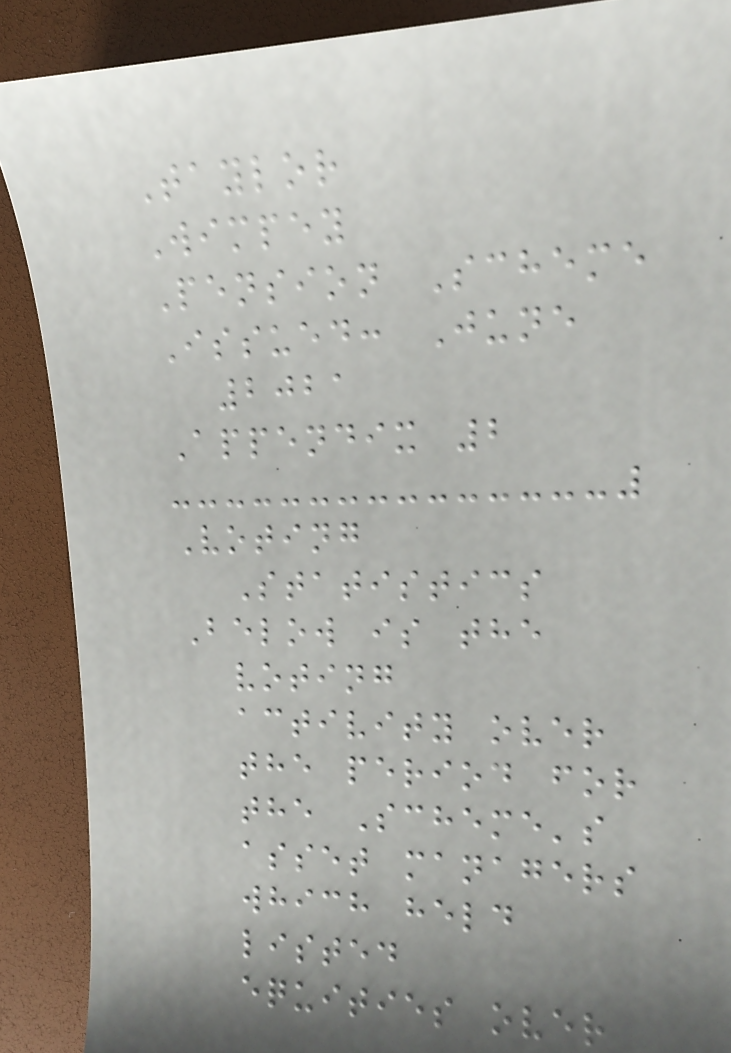Taylor
Wimpey
Pension Scheme
Issued: June
2021
Appendix 2
Voting
Statistics
Below is the
voting
activity over
the period for
the Scheme's
asset managers
which held
listed
equities over
